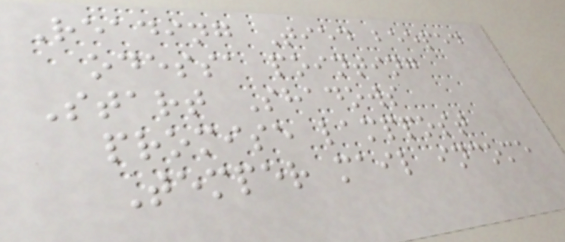Reading Tied beeped
odessa pointing
Start Shadows
promise lamppost
Temper mail income
